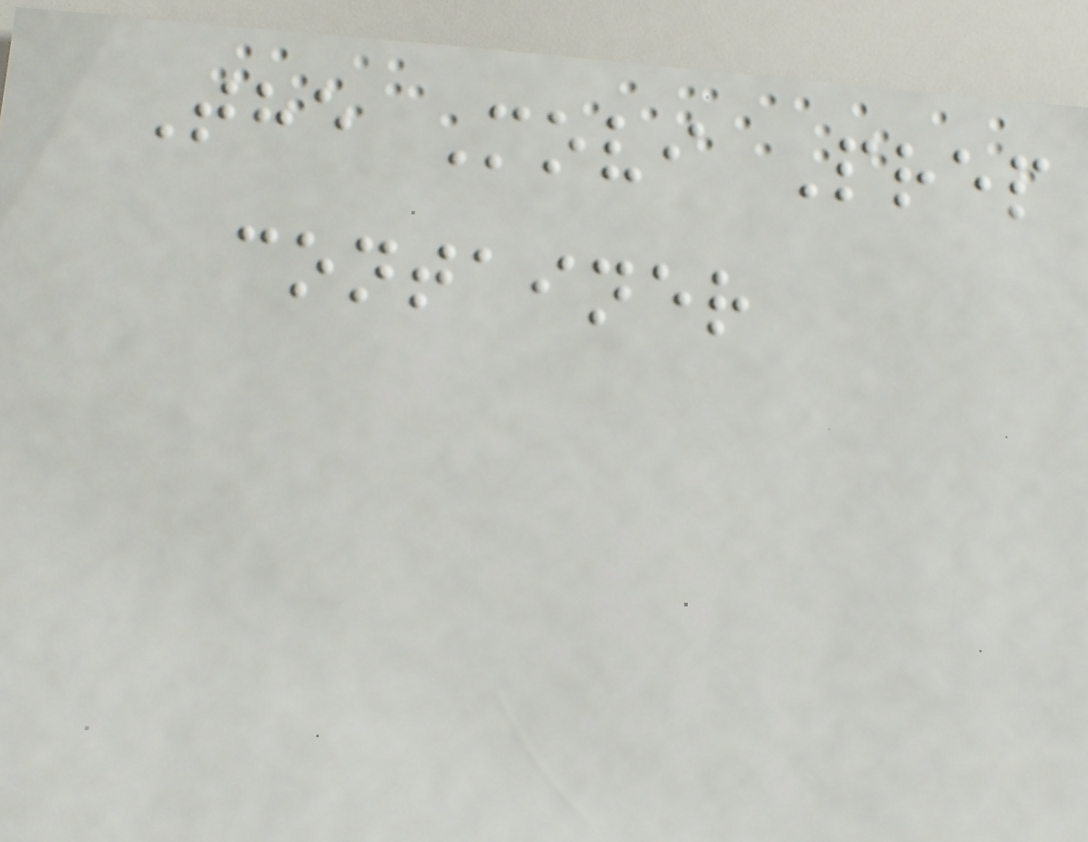The Movi Prep
container
